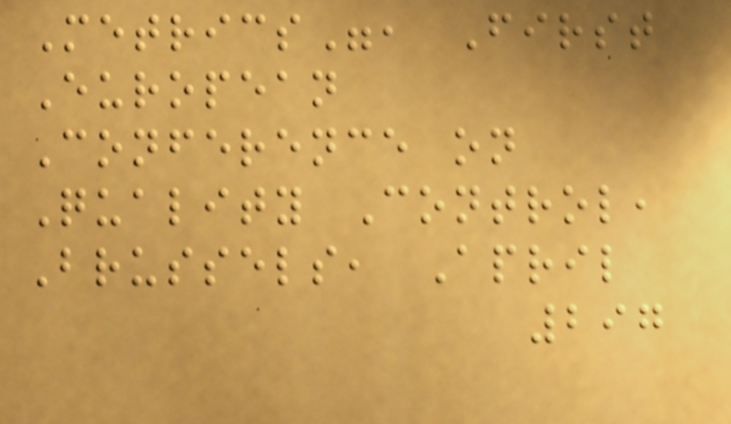Metrics", First
European
Conference on
Quality Control,
Brussels, April
297
